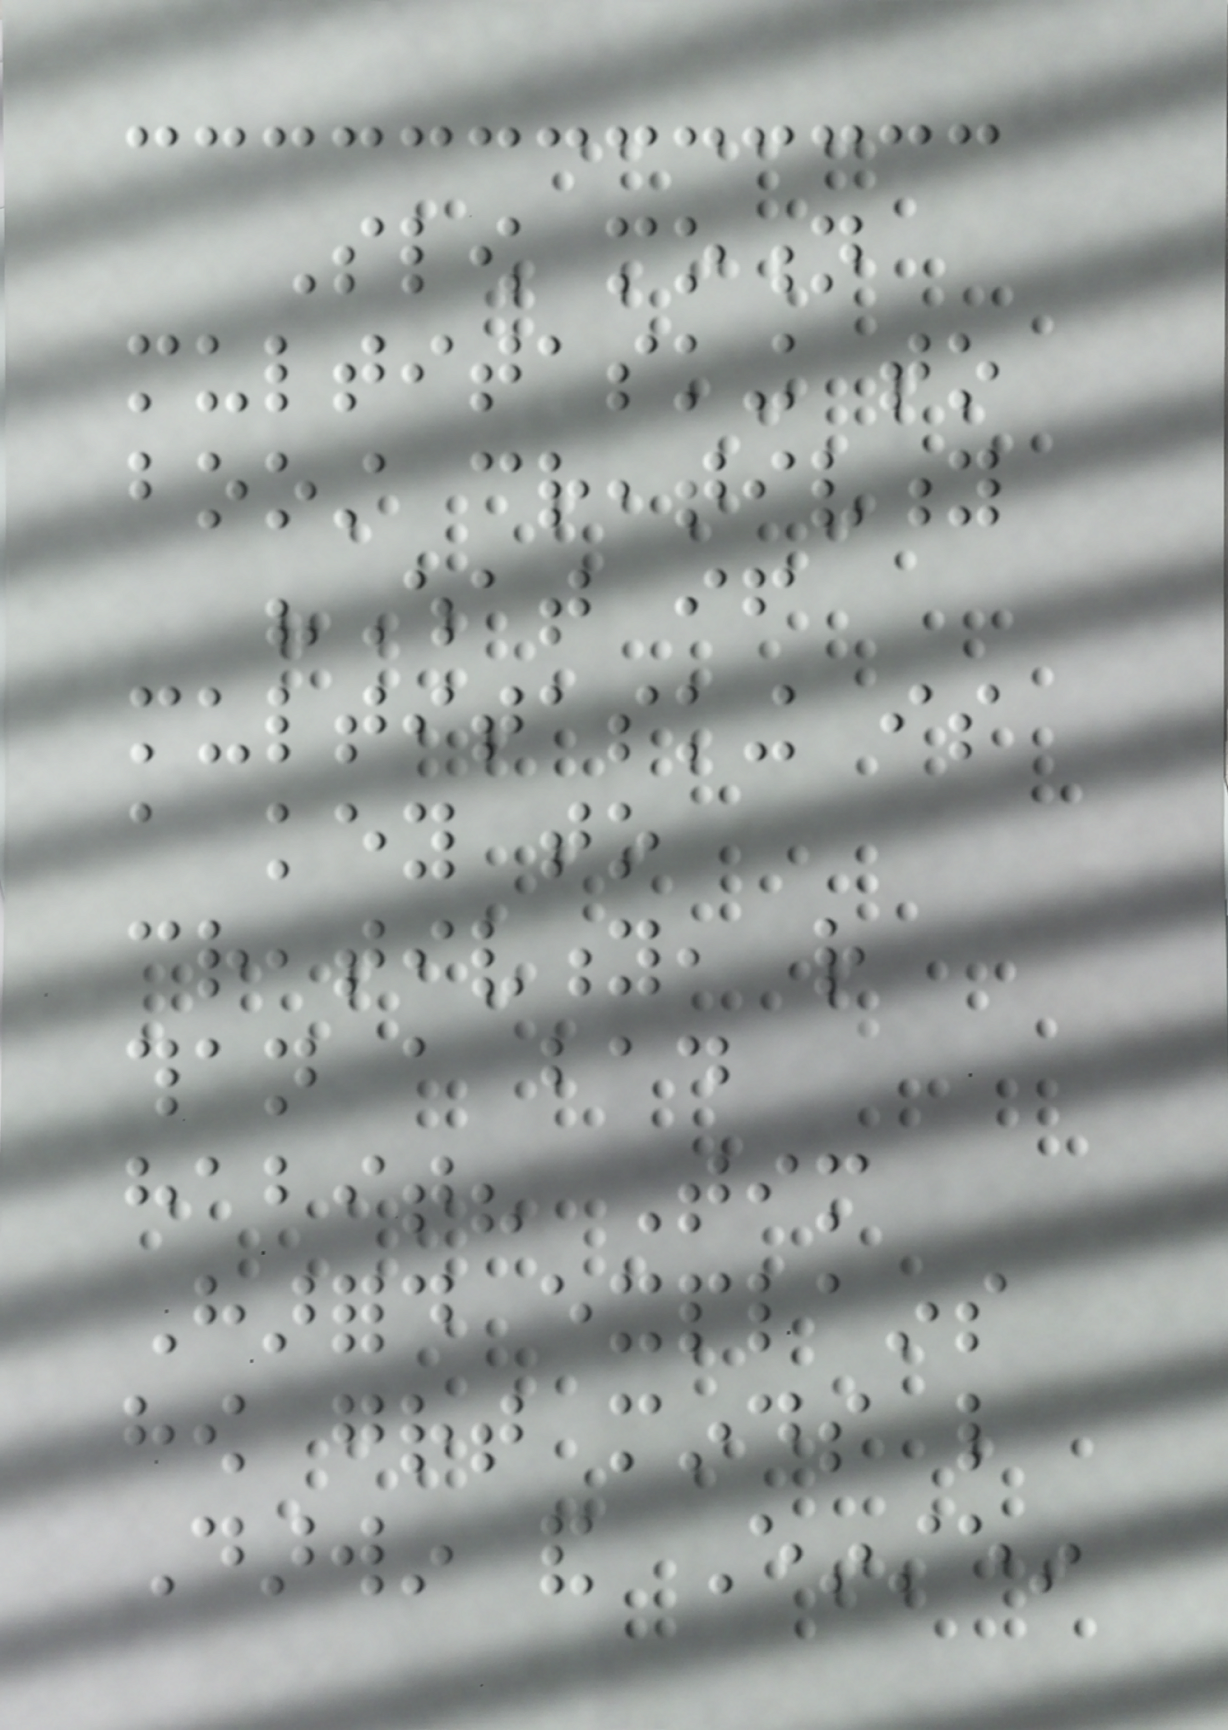Slow motion
multitasking to
boost creativity
"What if
multitasking is
a key to
creativity, rather
than a bad
habit? Tim
Harford explains
how great minds like
Darwin and Einstein
